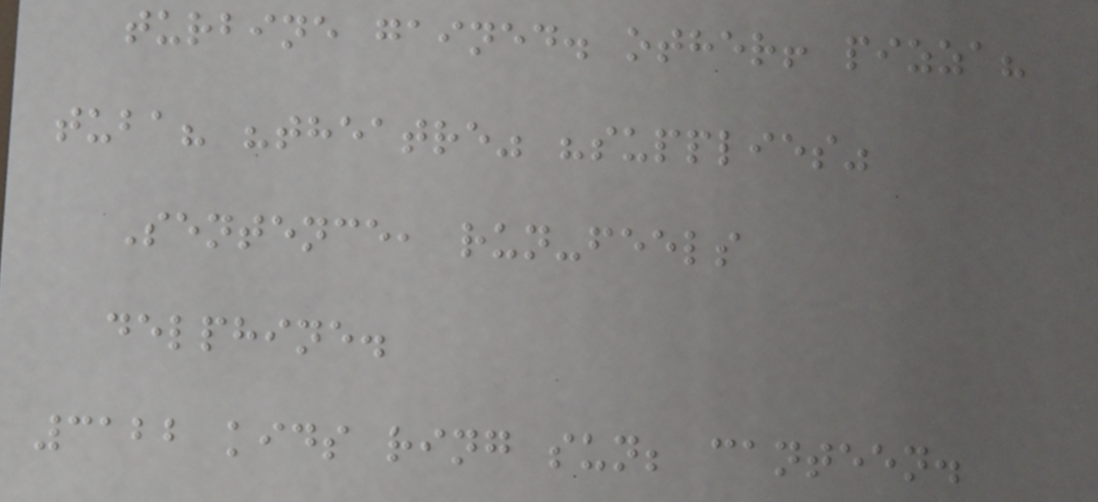turbine gained. other! pizza?
tuba? "theatre" "supplies"
Sentence, run-feels
delphine.
3122 kids ring sun; canteen.
